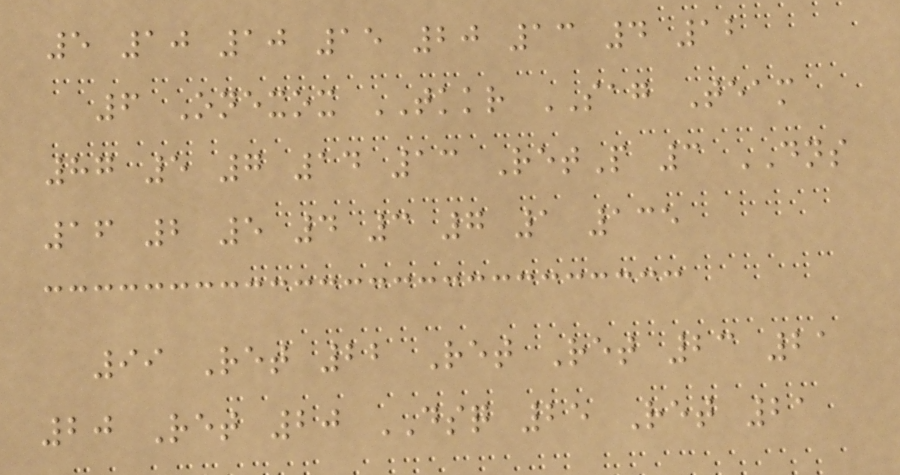5 10 10 15 20 13 4 12
6 Onexox TKKR SAG Team
87 5 7 14 13 RetP 3 DNS
16 2 5 4 3 7 1 135
99 Ret 22 Ret Ret 23 21
20 Ret 20 DSQ 25 Ret 21
